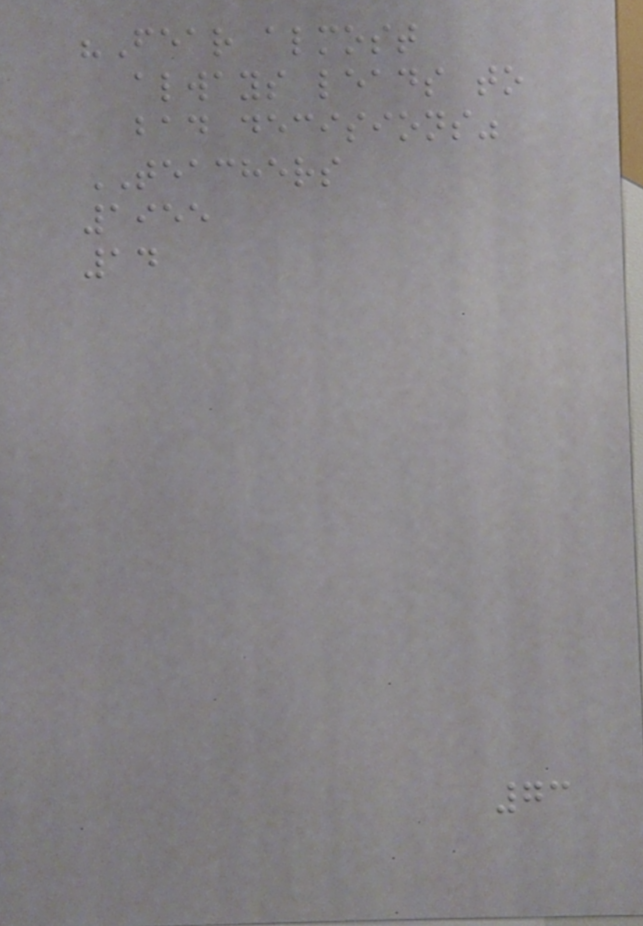"Fear almost
always leads to
bad decisions"
TEACHERS
1955
14
73
